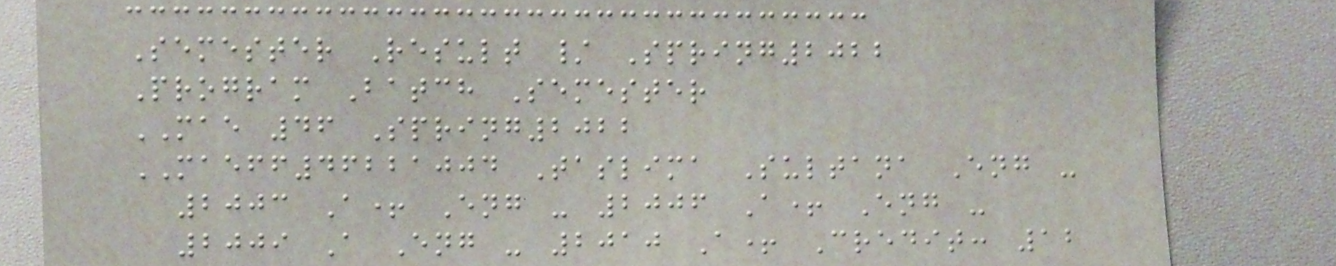Semester Result / Spring2022
Program Batch Semester
MAE 46 Spring2022
MAEFF46221004 Taslima Sultana Eng -
2003 A+ Eng - 2006 A+ Eng -
2009 A Eng - 2010 A+ Credit: 12
